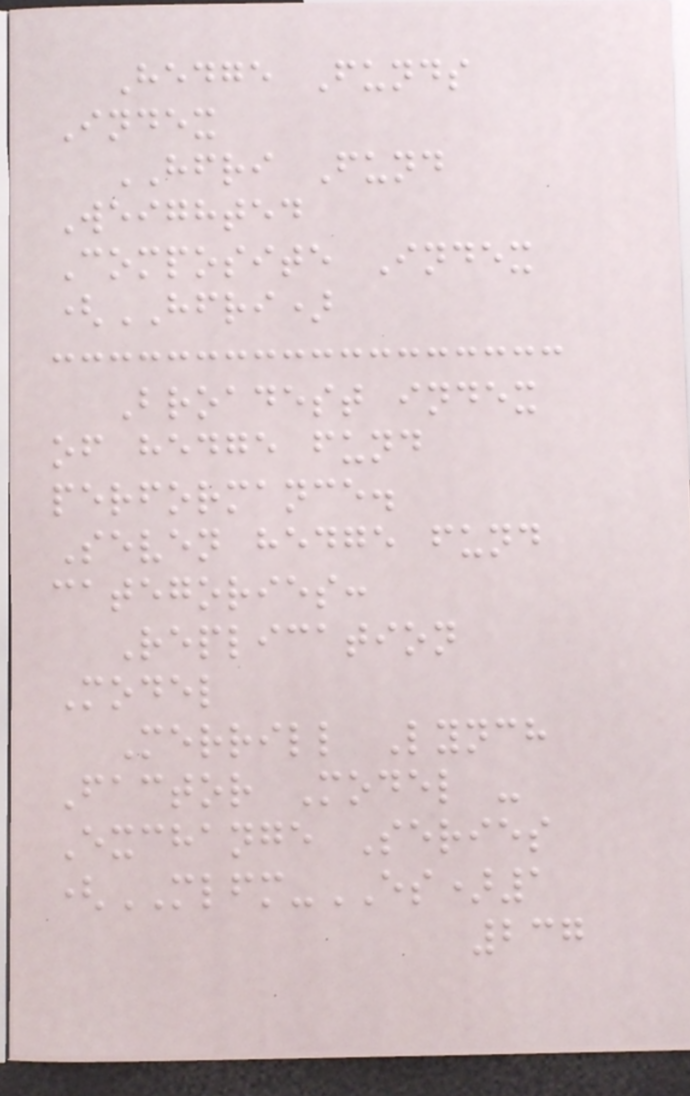Hedge Funds
Index
HFRI Fund
Weighted
Composite Index
(HFRI)
Broadest index
of hedge fund
performance.
Seven hedge fund
categories:
Replication
Model
Merrill Lynch
Factor Model -
Exchange Series
(MLFM-ES)1
237
